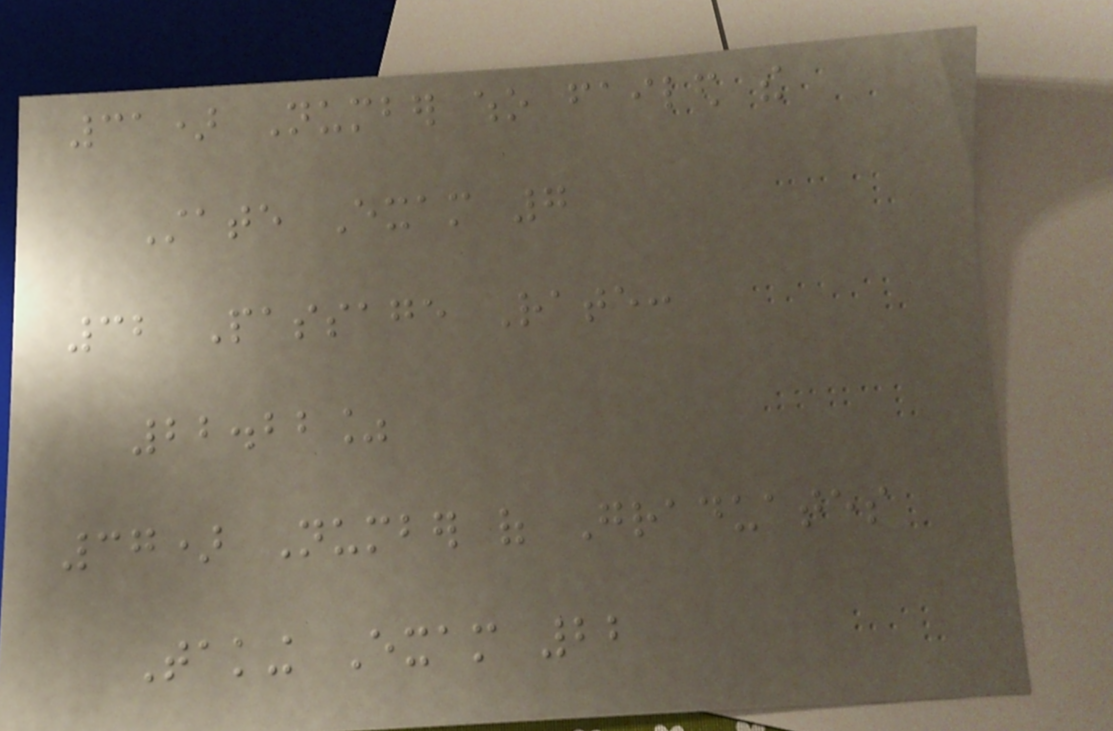31) Number who failed the
State Exam 7
32 Passage Rate:
22.22%
37) Number of Graduates
Taking Exam 22
